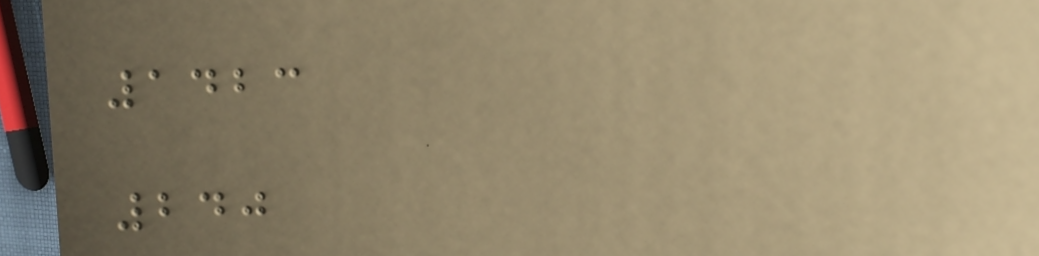1423
240
